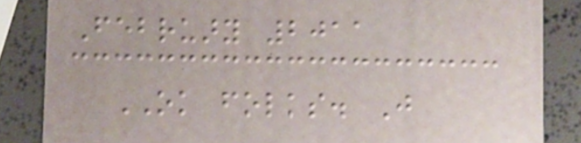February 2011
OK folks. Just
